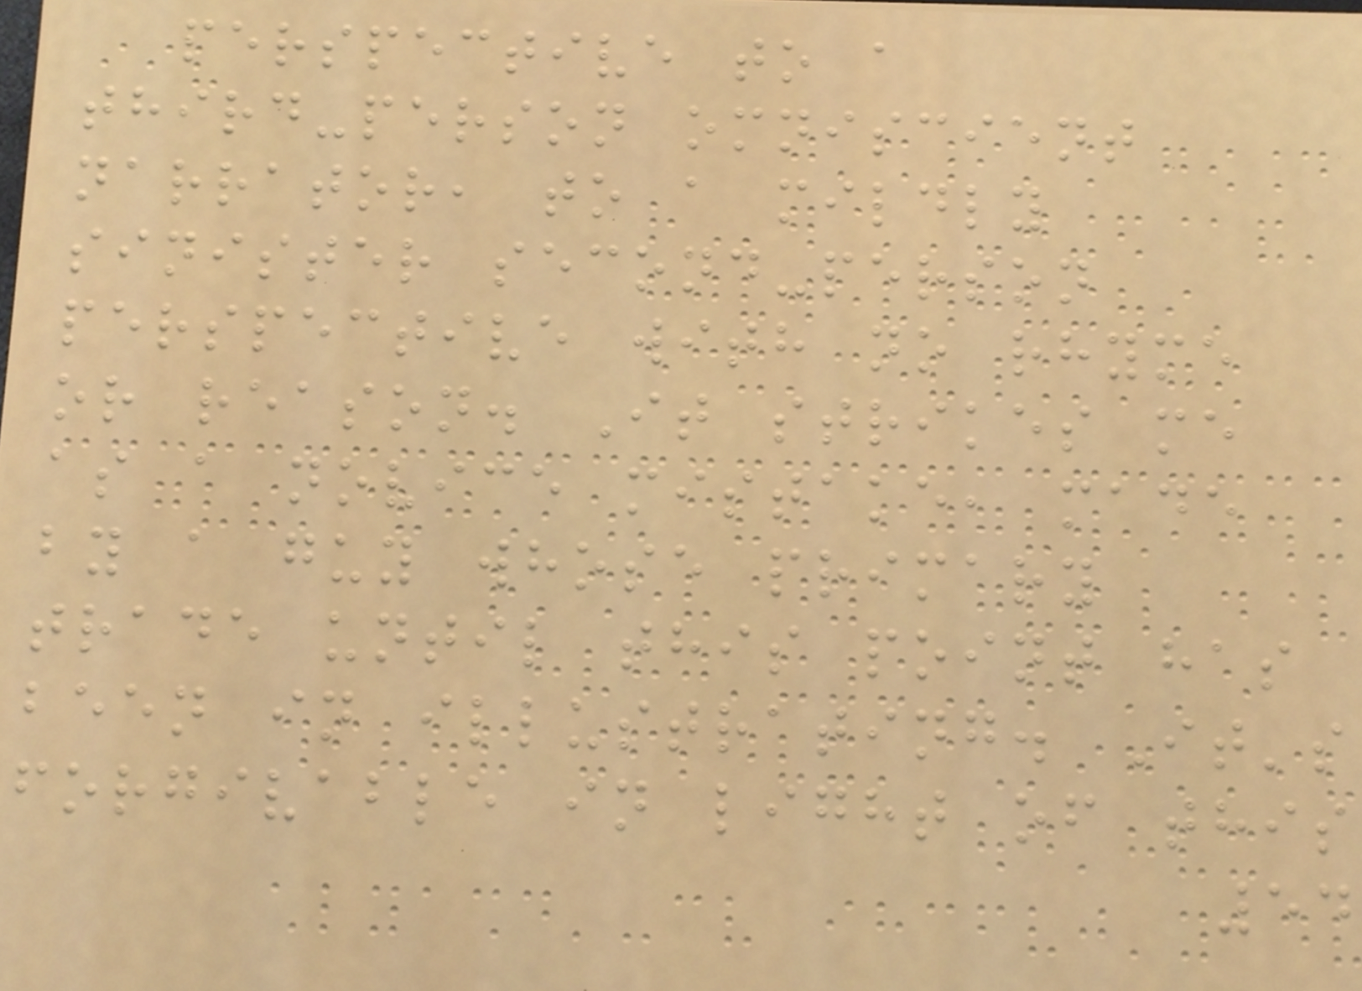perspective to a
third-person omniscient
narrator, to a mildly
sinister second-person
perspective with no rhyme
or reason. It strikes me
as a novice mistake, made
by a guy whose primary
trade until this point has
been in illustrating. It's
forgivable in light of this
54
